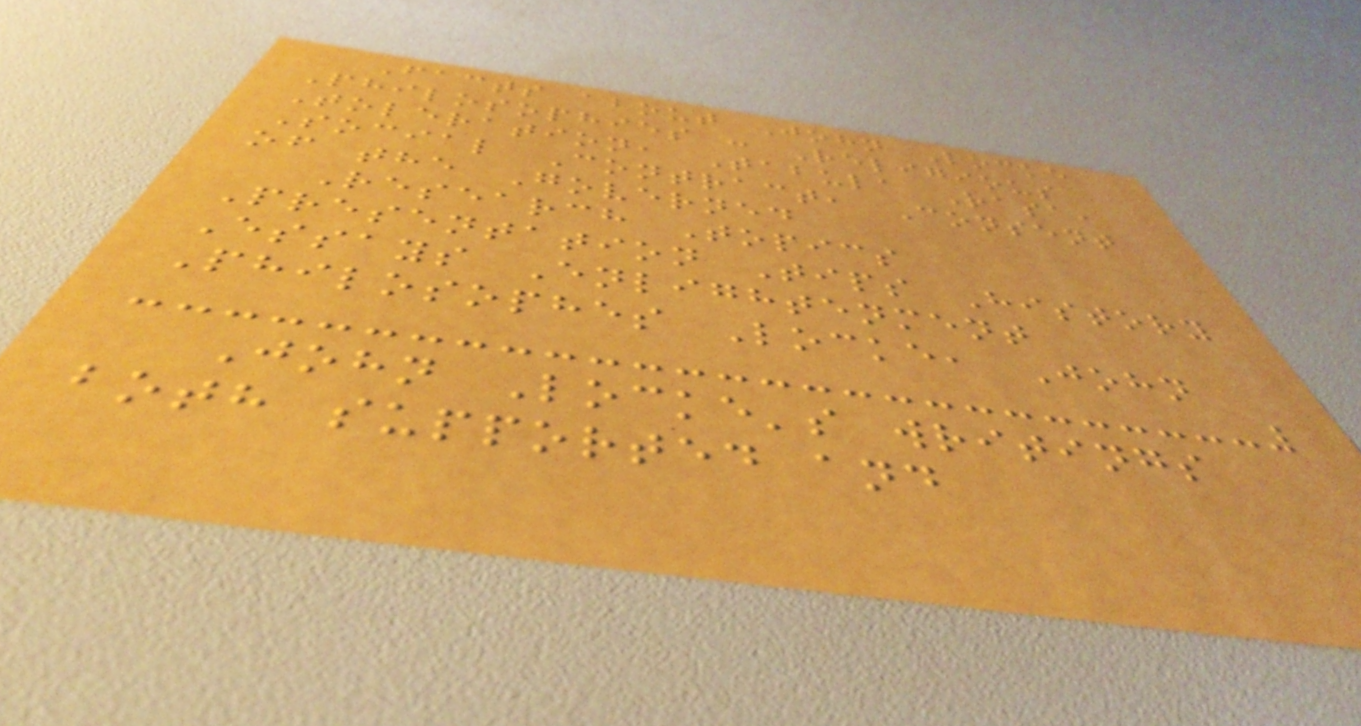Facts about John Locke
Philosophies : Religious
Toleration, Tabula Rasa,
Social Contract, Consent
of the Governed
Research Topics
Presentation Tips History
Essays Enlightenment
Philosophes Locke, John
John Locke's writings
both supported and
